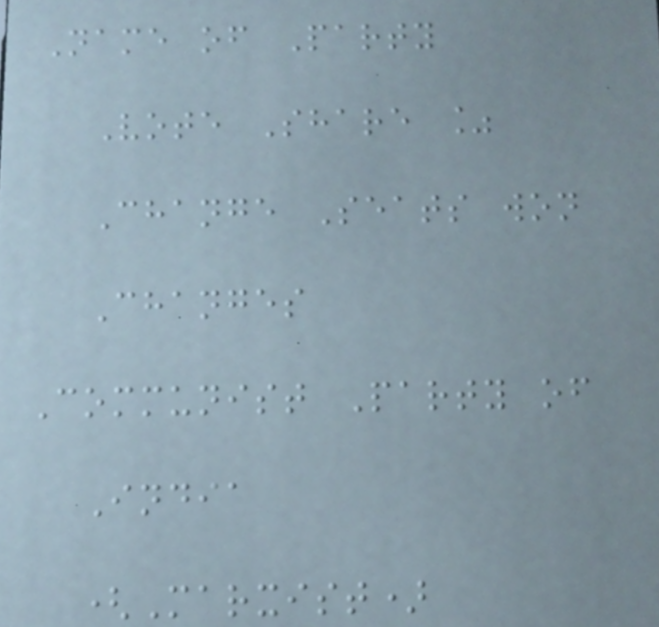Name of Party
Vote Share %
Change Seats won
Changes
Communist Party of
India
(Marxist)
